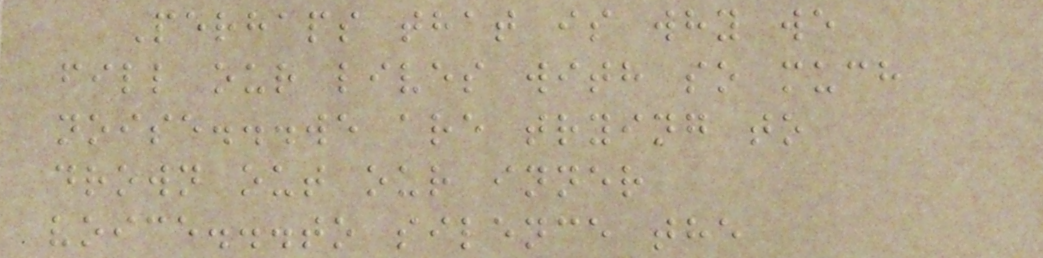Perhaps that is why we
fill our lives with so much
noise...we are trying to
drown out our inner
voice...to silence the
